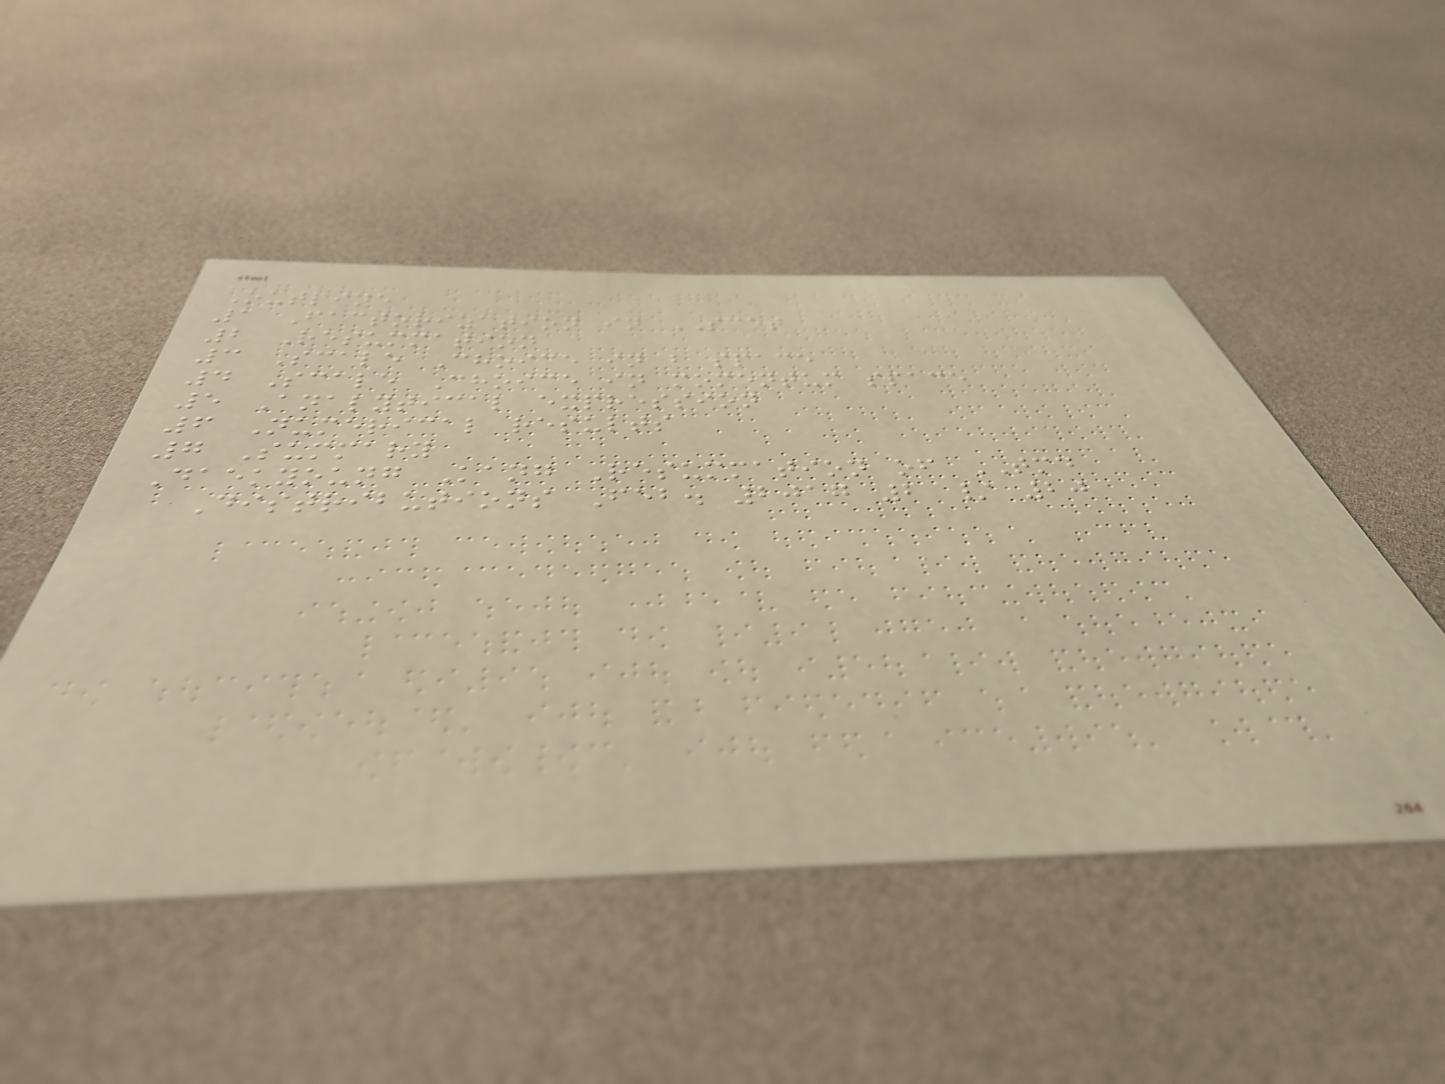Outline
1 Factorization in SCET
2 Resummation
3 Scale Choice in b space
4 Scale Choice in momentum space
5 Analytical expression
6 Numerical results
7 Summary
Daekyoung Kang Resummation of TMD
Distributions Feb. 2017 2 / 20
